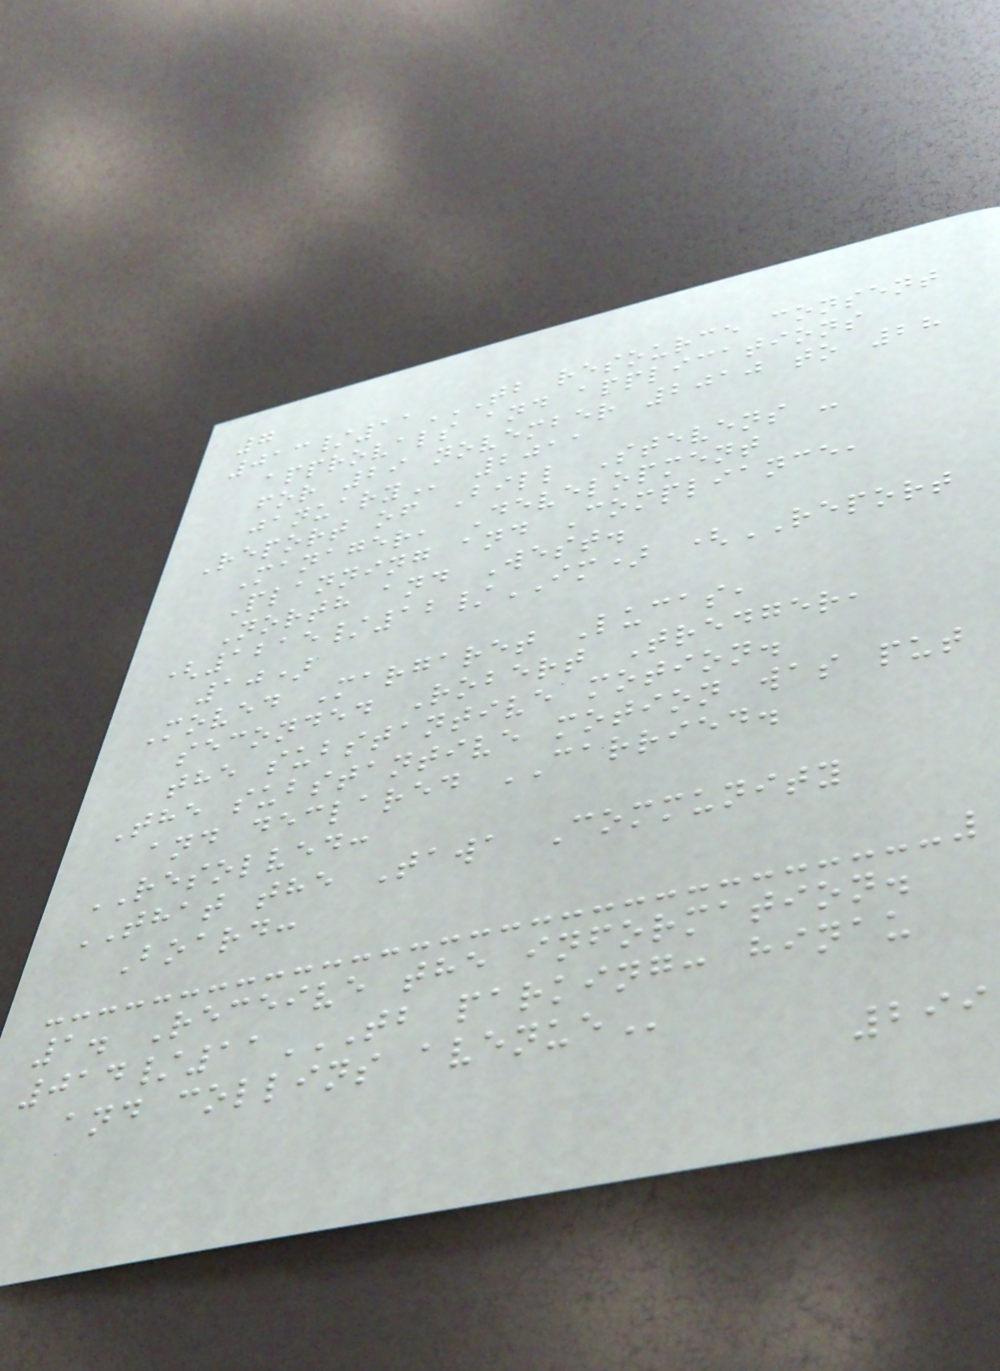7
013/11TB RESOURCE CONSENT
APPROVALS AND APPLICATIONS
FOR 29 NOVEMBER 2010 TO 28
JANUARY 2011
Report of Bill Stevens -
Manager, Development
Planning and Compliance,
North and West.
(1215/12/IM) (REPORT
10)
Moved Margaret Lucas,
seconded Robert Tredger,
the substantive motion.
The substantive motion was put
and declared CARRIED.
RESOLVED:
THAT the Tawa Community
Board:
1. Receive the information.
014/11TB PARKING: HINAU
AND COLLINS AVENUE
299
